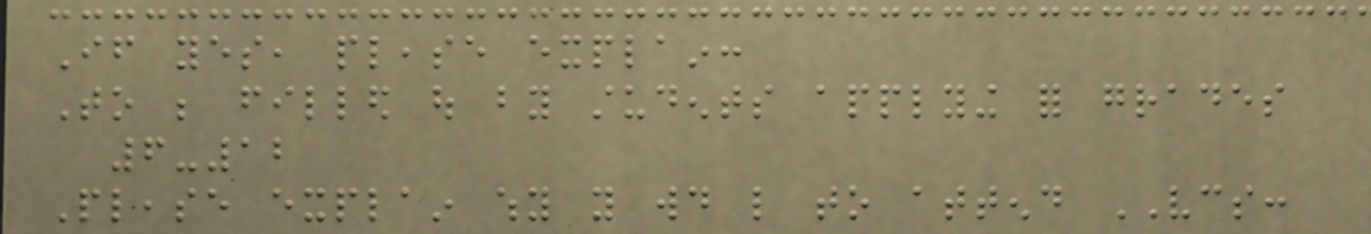If yes, please explain:
To be filled out by students applying for grades
6-12
Please explain why you would like to attend VCS:
